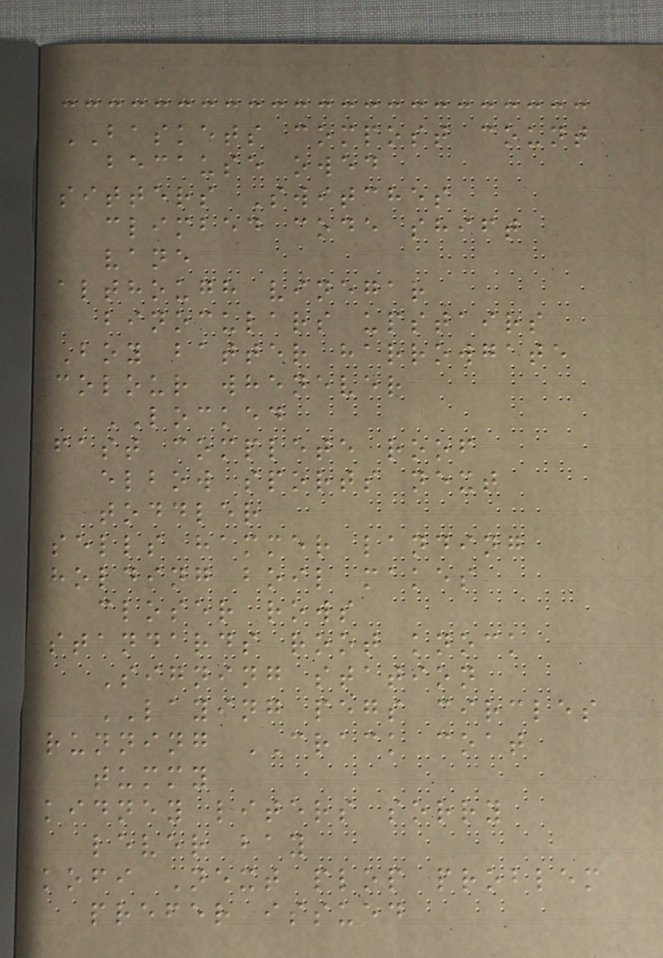BASKETS compost count
because owed
sitters Switches
climbed code shift
vane
although vinegar
binoculars upstairs
Boy batter harrowgate
colour whenever
LOCKED
fast complete roof
elbow sports next
toddler
sells hammer landing
holding boil makes
closer rows
standards root knock
Signing station
LAYING pegs circles
running CRACK coat
tummy
kidney liters sorry
lever bay
kofi Next plop problem
prefer issued
